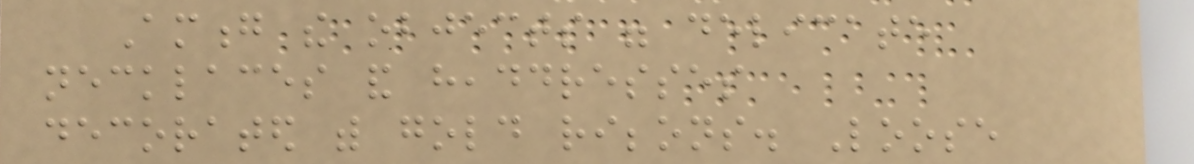Among the objects were delicate
necklaces and headdresses
decorated with gold ribbons. Loose
